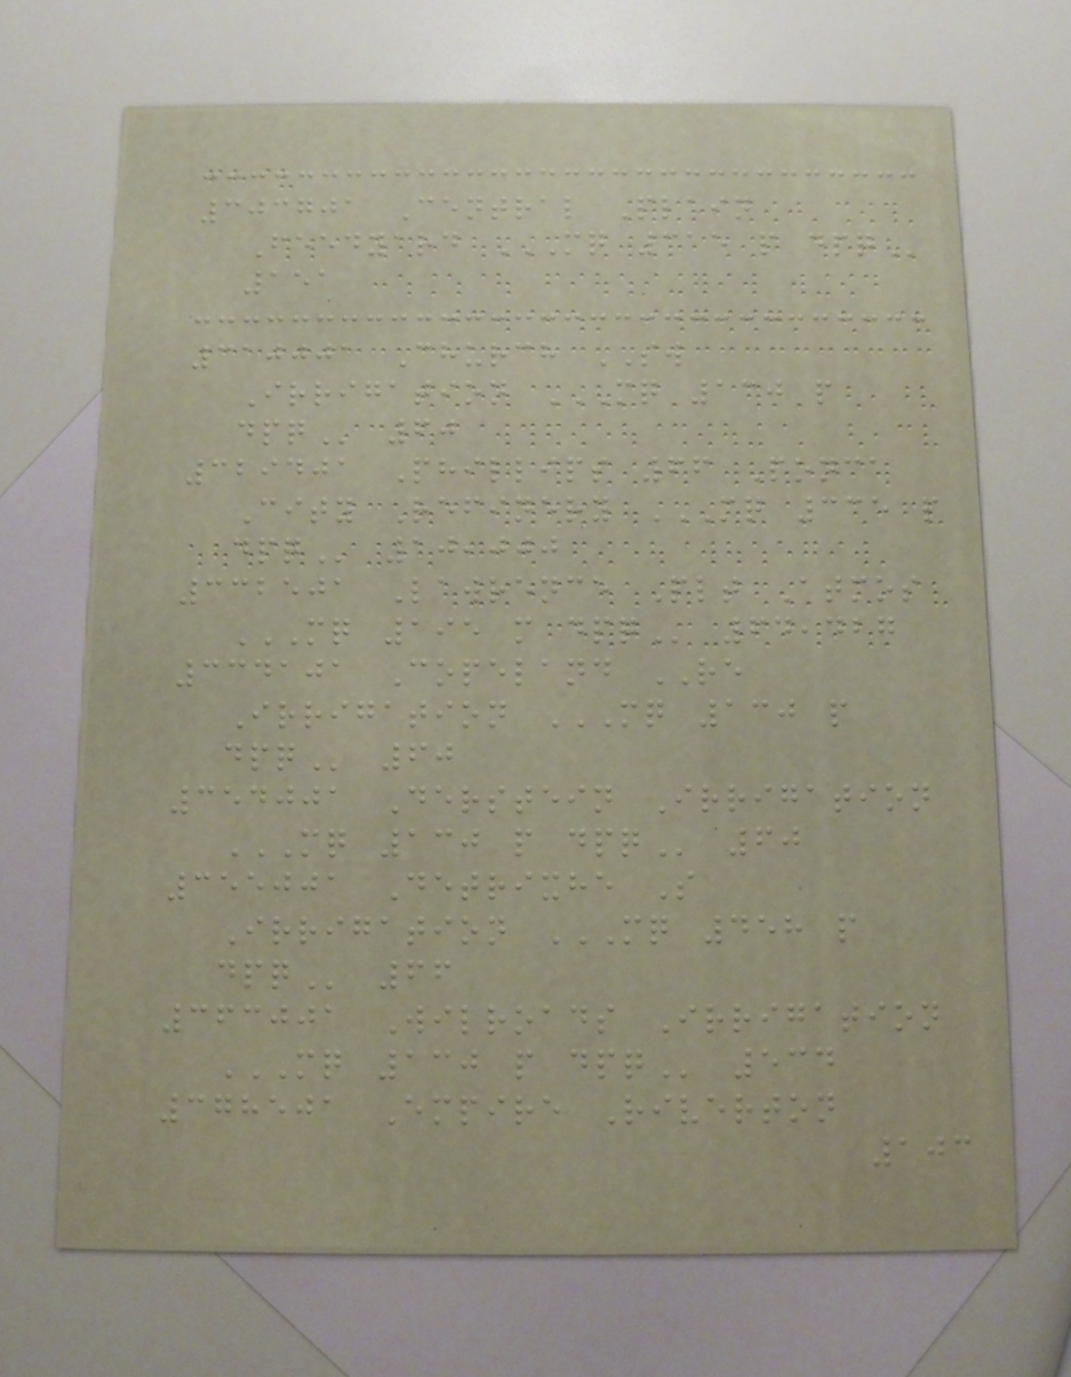303701 Central Plain
Feedyard MQ 315 P DPQ
151
310001 Church SW
Irrigation MQ 130 P
DPQ 60
329401 Phillips 66 Ponca
City Refinery MQ 335 P
DPQ 10,000
332501 Lawrence Plt Atmos
MQ 195 M DPQ 64,427
334101 Copeland RE
Irrigation MQ 130 P
DPQ 60
354001 Derstein Irrigation
MQ 130 P DPQ 60
355001 Detrixhe S
Irrigation MQ 458 P
DPQ 66
363001 Wilroads Irrigation
MQ 130 P DPQ 534
378501 Empire Riverton
103
